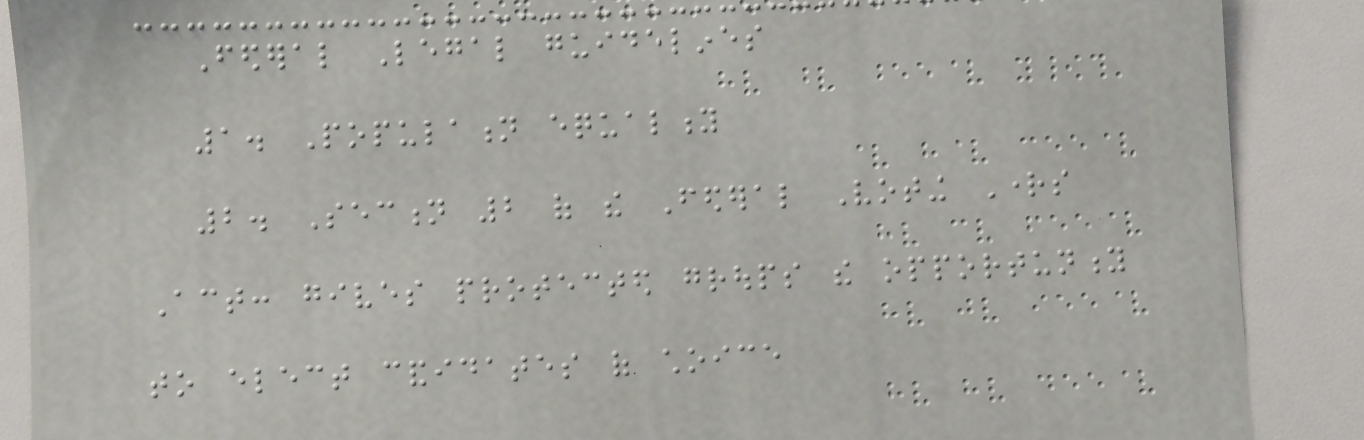Federal Legal guidelines
1. Population equality
2. Section 2 of the Federal Voting Rights
Act: gives protected groups the opportunity
to elect candidates of choice
